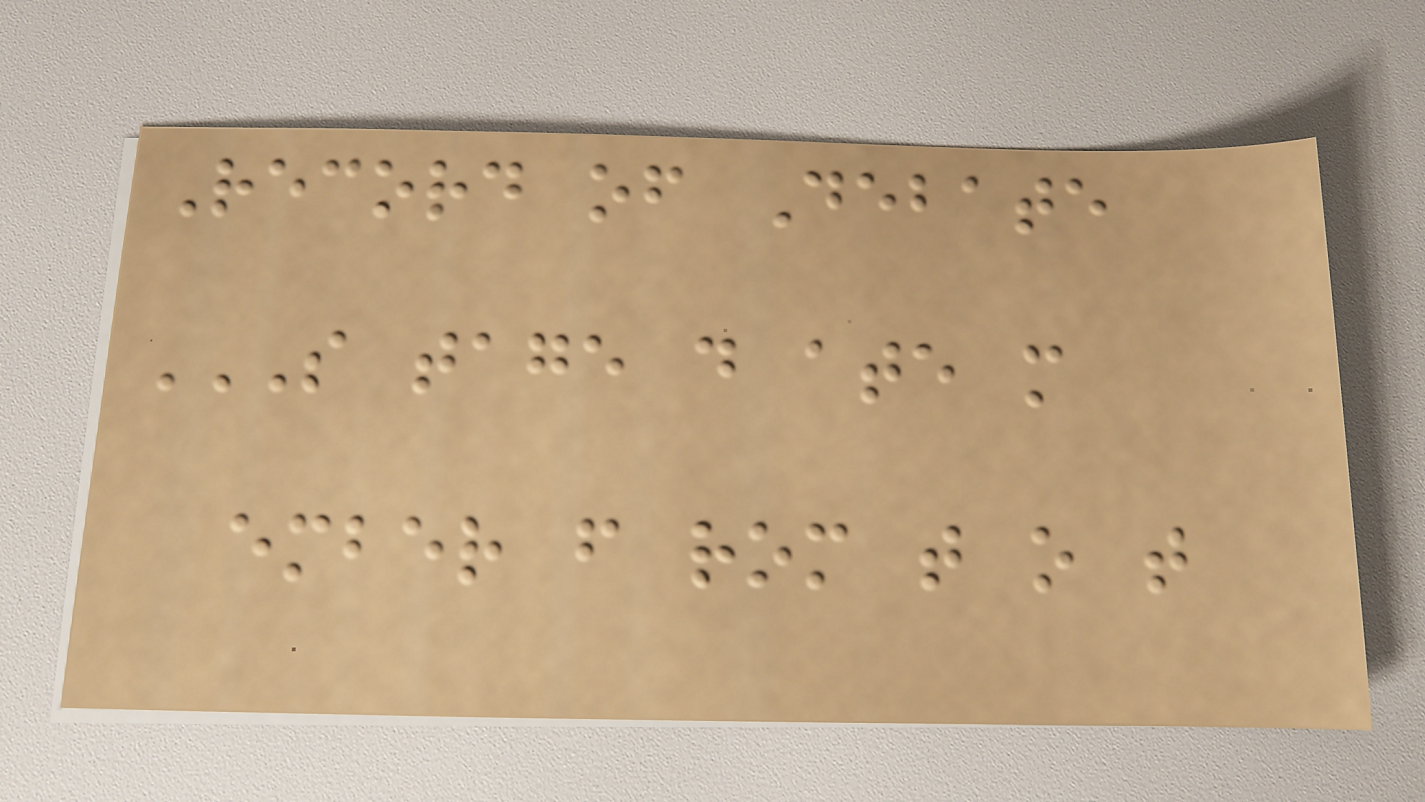Record of Debate
S TAGE D ATE M
EMBER F ROM T O T
